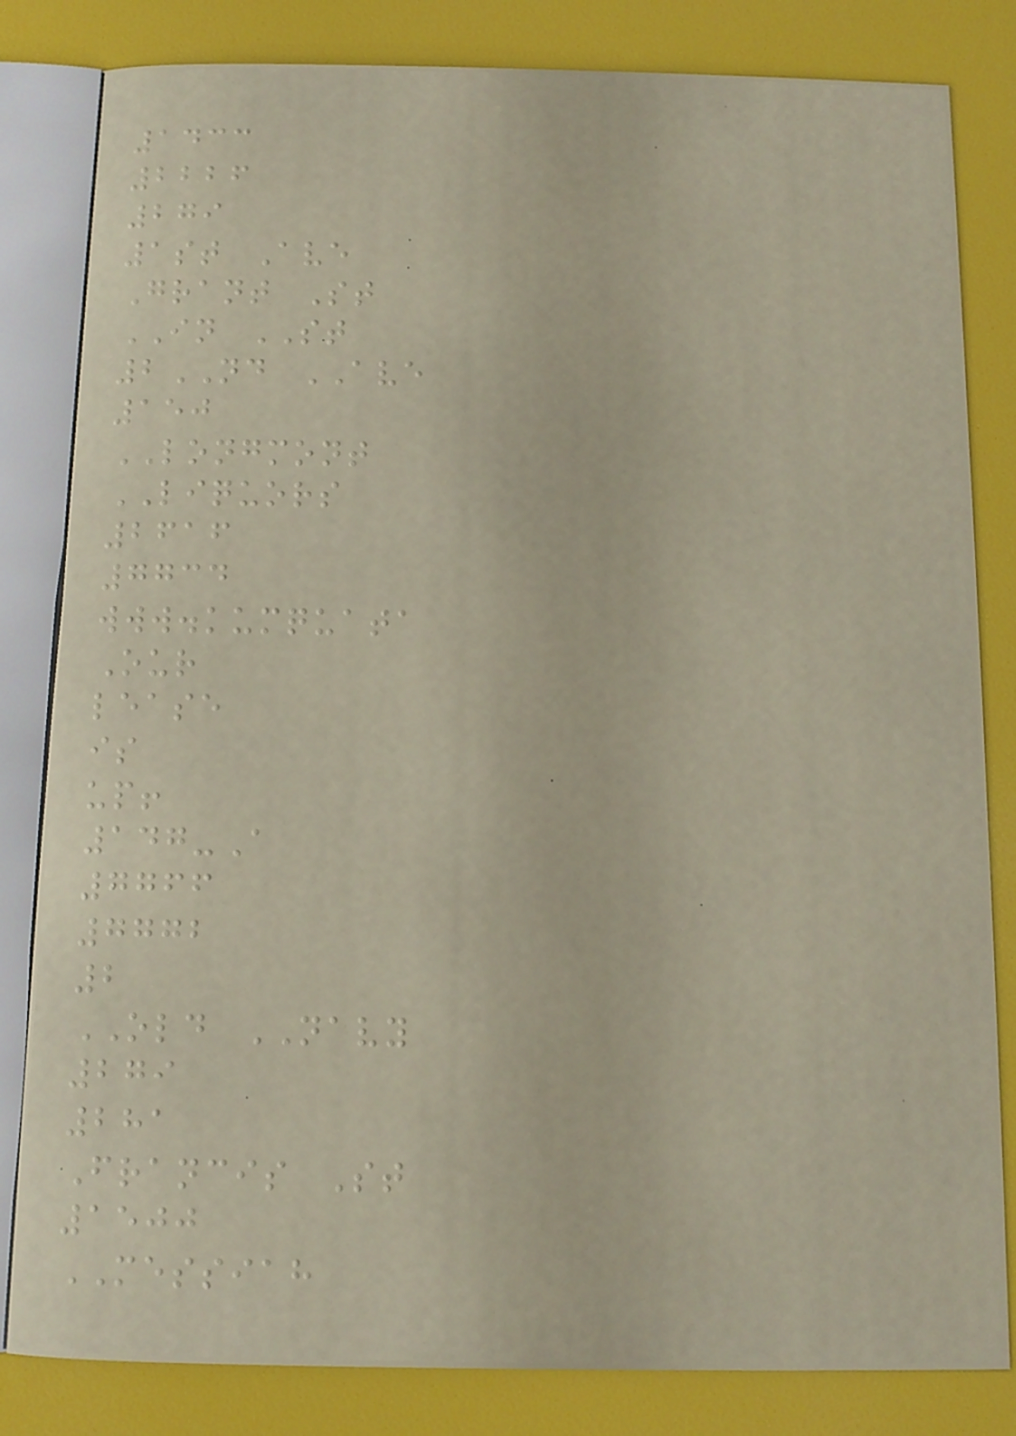1433
2226
279
1st Ave
Grant St
IN ST
2ND AVE
150
LONGMONT
LIQUORS
2616
7734
www.kumquata
Our
lease
is
up!
147-A
7766
7772
2
OLD NAVY
279
281
Francis St
1500
MESSIAH
